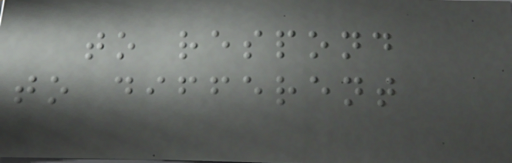to respond
to different
